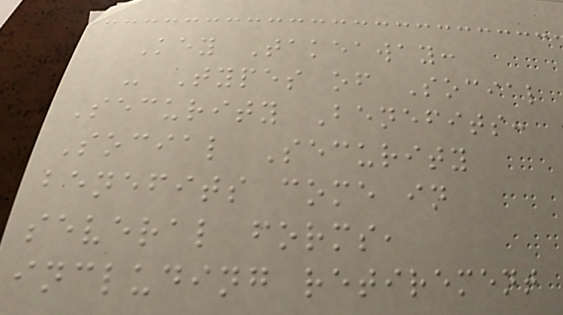Key Takeaway:
- Types of Social
Security Benefits:
Social Security
benefits come in
several forms,
including retirement
